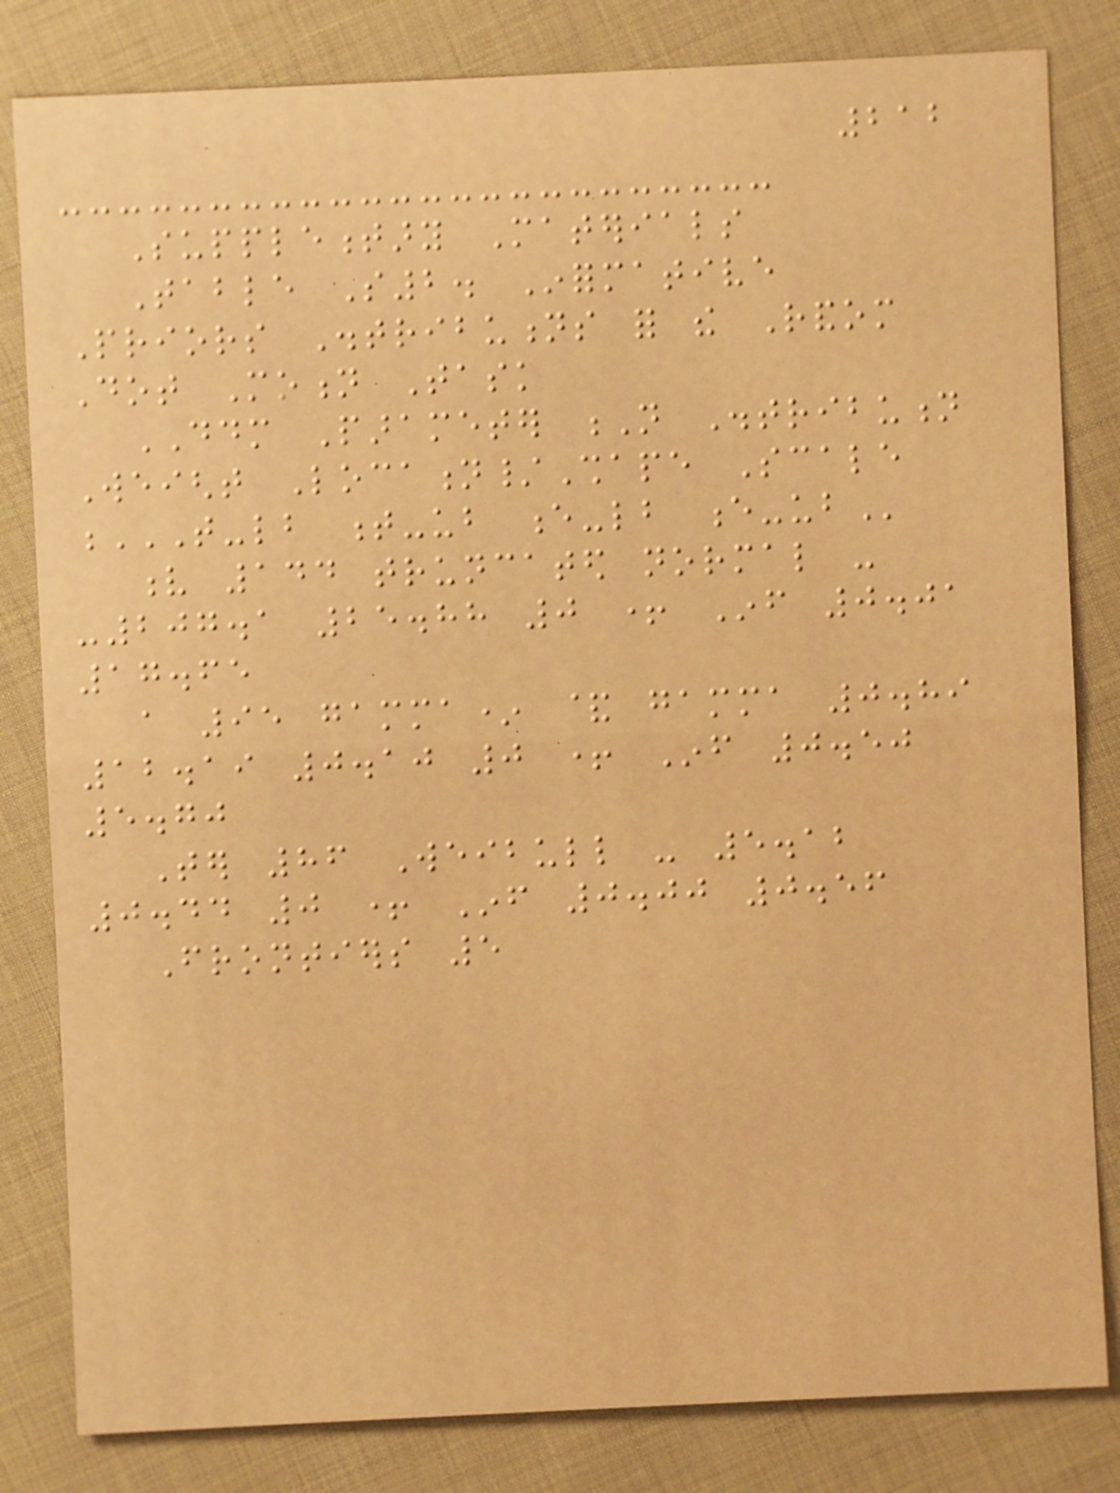212
Supplementary Materials
Table S2. Informative
Priors Distributions for the Random
Dot Motion Task
DDM Parameter N Distribution
Weight Location/Shape Scale
T-LB T-UB E-LB E-UB
v 144 truncated normal -
-207.1 25.88 0 + Inf 0.01
17.65
a 95 gamma* & gamma 0.89
12.19 0.10 0 + Inf 0.50
5.70
Ter 86 Weibull - 5.12
0.44 0 + Inf 0.00 0.56
Frontiers 5
